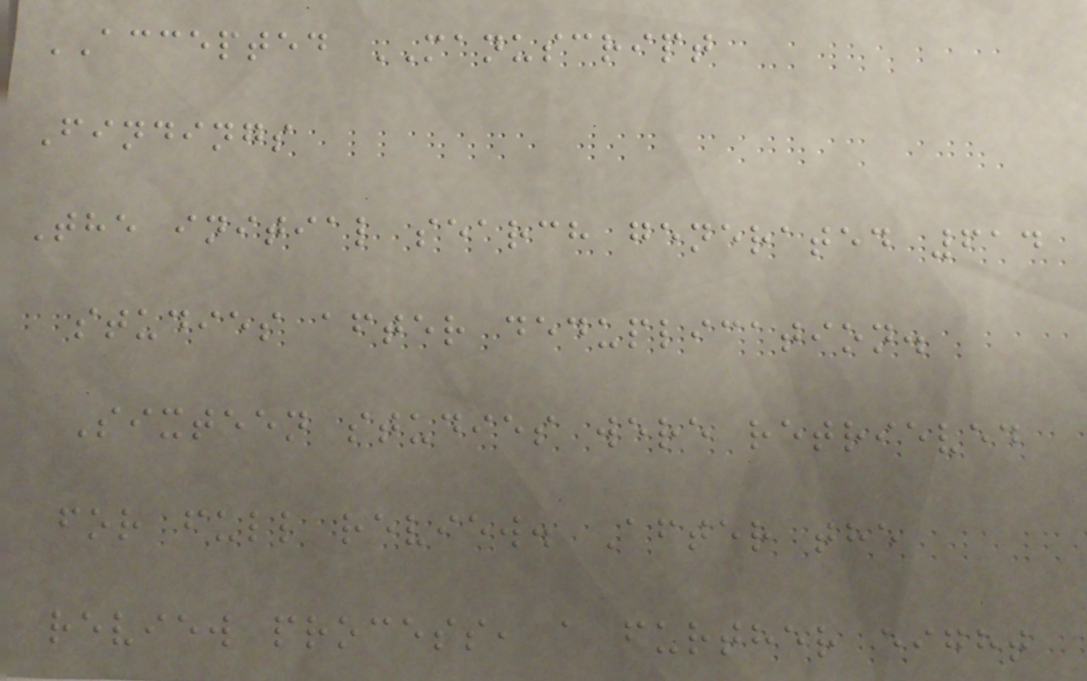ACCEPTED MANUSCRIPT
Findings
The initial search generated 614
studies after deduplication.
Sixteen studies were retrieved
for full review. After the
review process, a further eight
